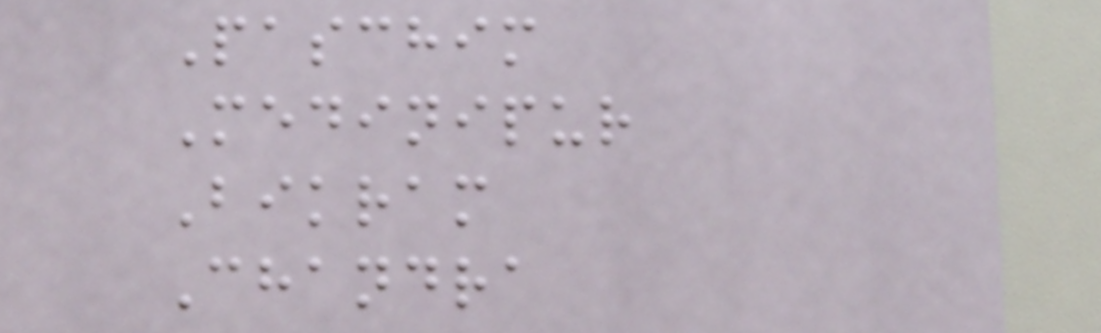Paschim
Medinipur
Bikram
Chandra
